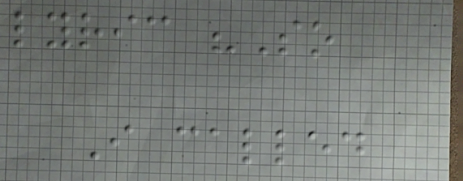lyric "So
I called
